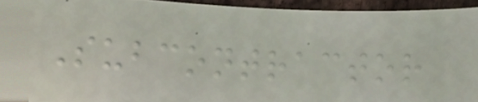Subcontractor
